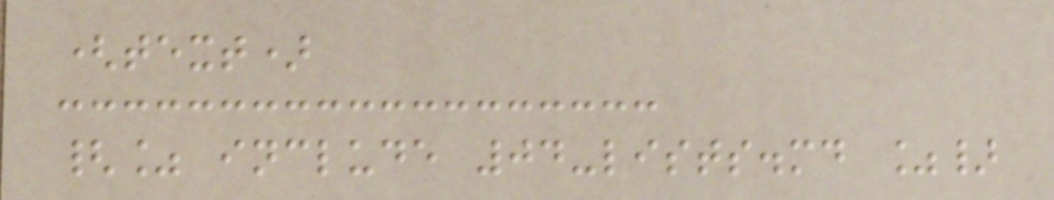(text)
{% include 04-lists.md %}
